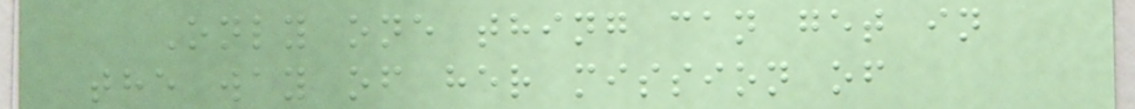Only one thing can get in
the way of her mission of
